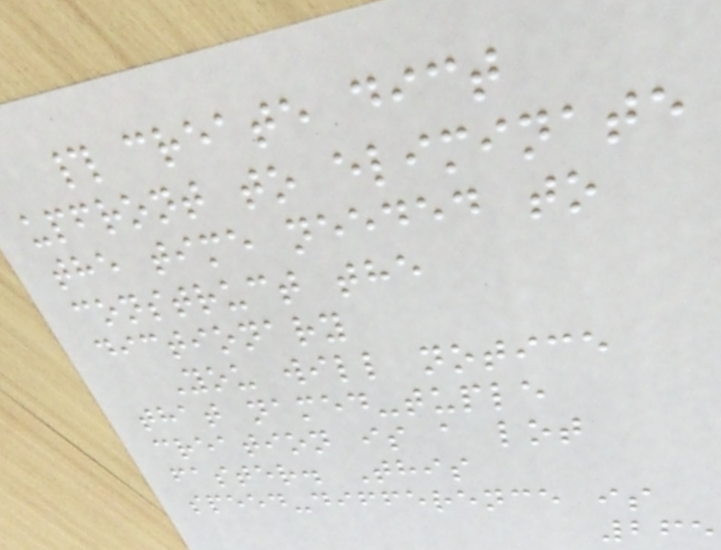# create dict
upfront to eliminate
the time needed to
construct the
dictionary
You will notice
that named-tuple
creation is a lot
faster. This
speed-difference is
265
